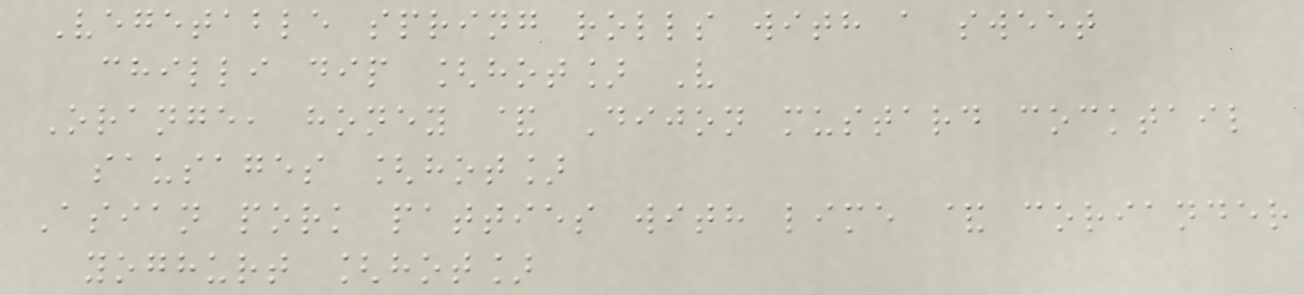Vegetable spring rolls with a sweet
chilli dip [hot] V
Orange, honey & Dijon mustard cocktail
sausages [hot]
Asian pork patties with lime & coriander
yoghurt [hot]
